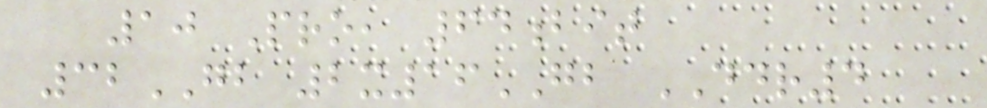10 Pro, 64bit
32GB 2x16GB DDR4
